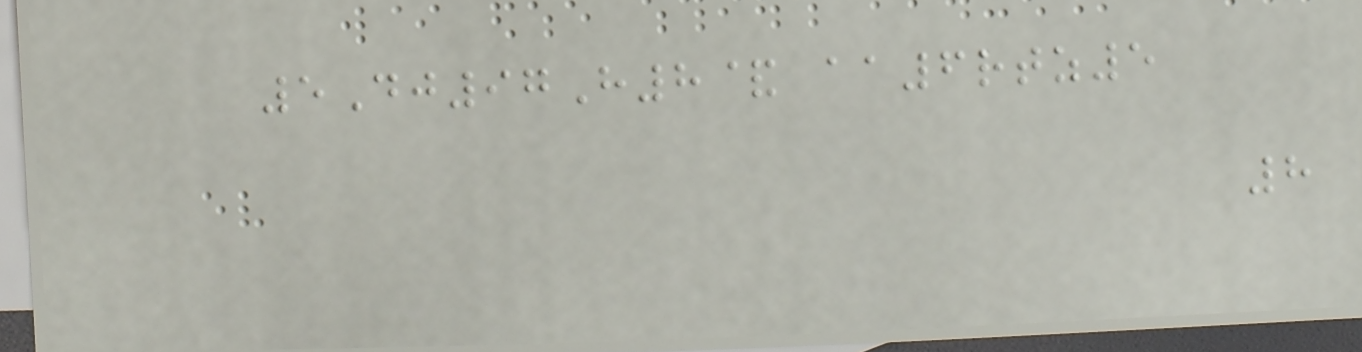5Dj97H8& aa6rtz5
8
